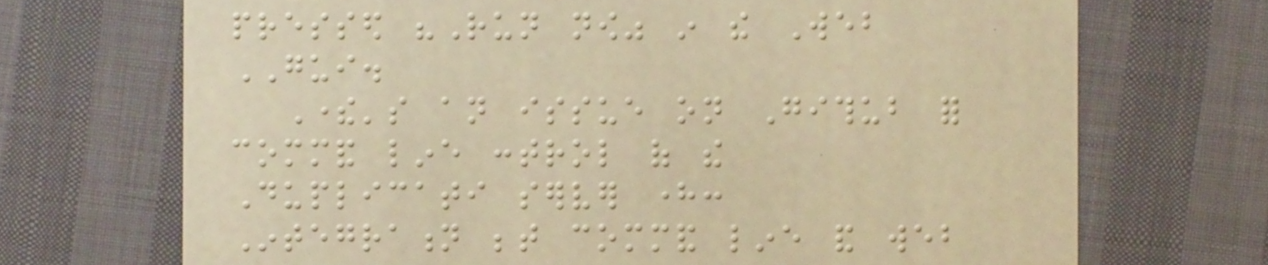pressed "Run now" in the Web
GUI.
There's an issue on Github for
command line control of the
Duplicati server here:
Integration between command line and web
